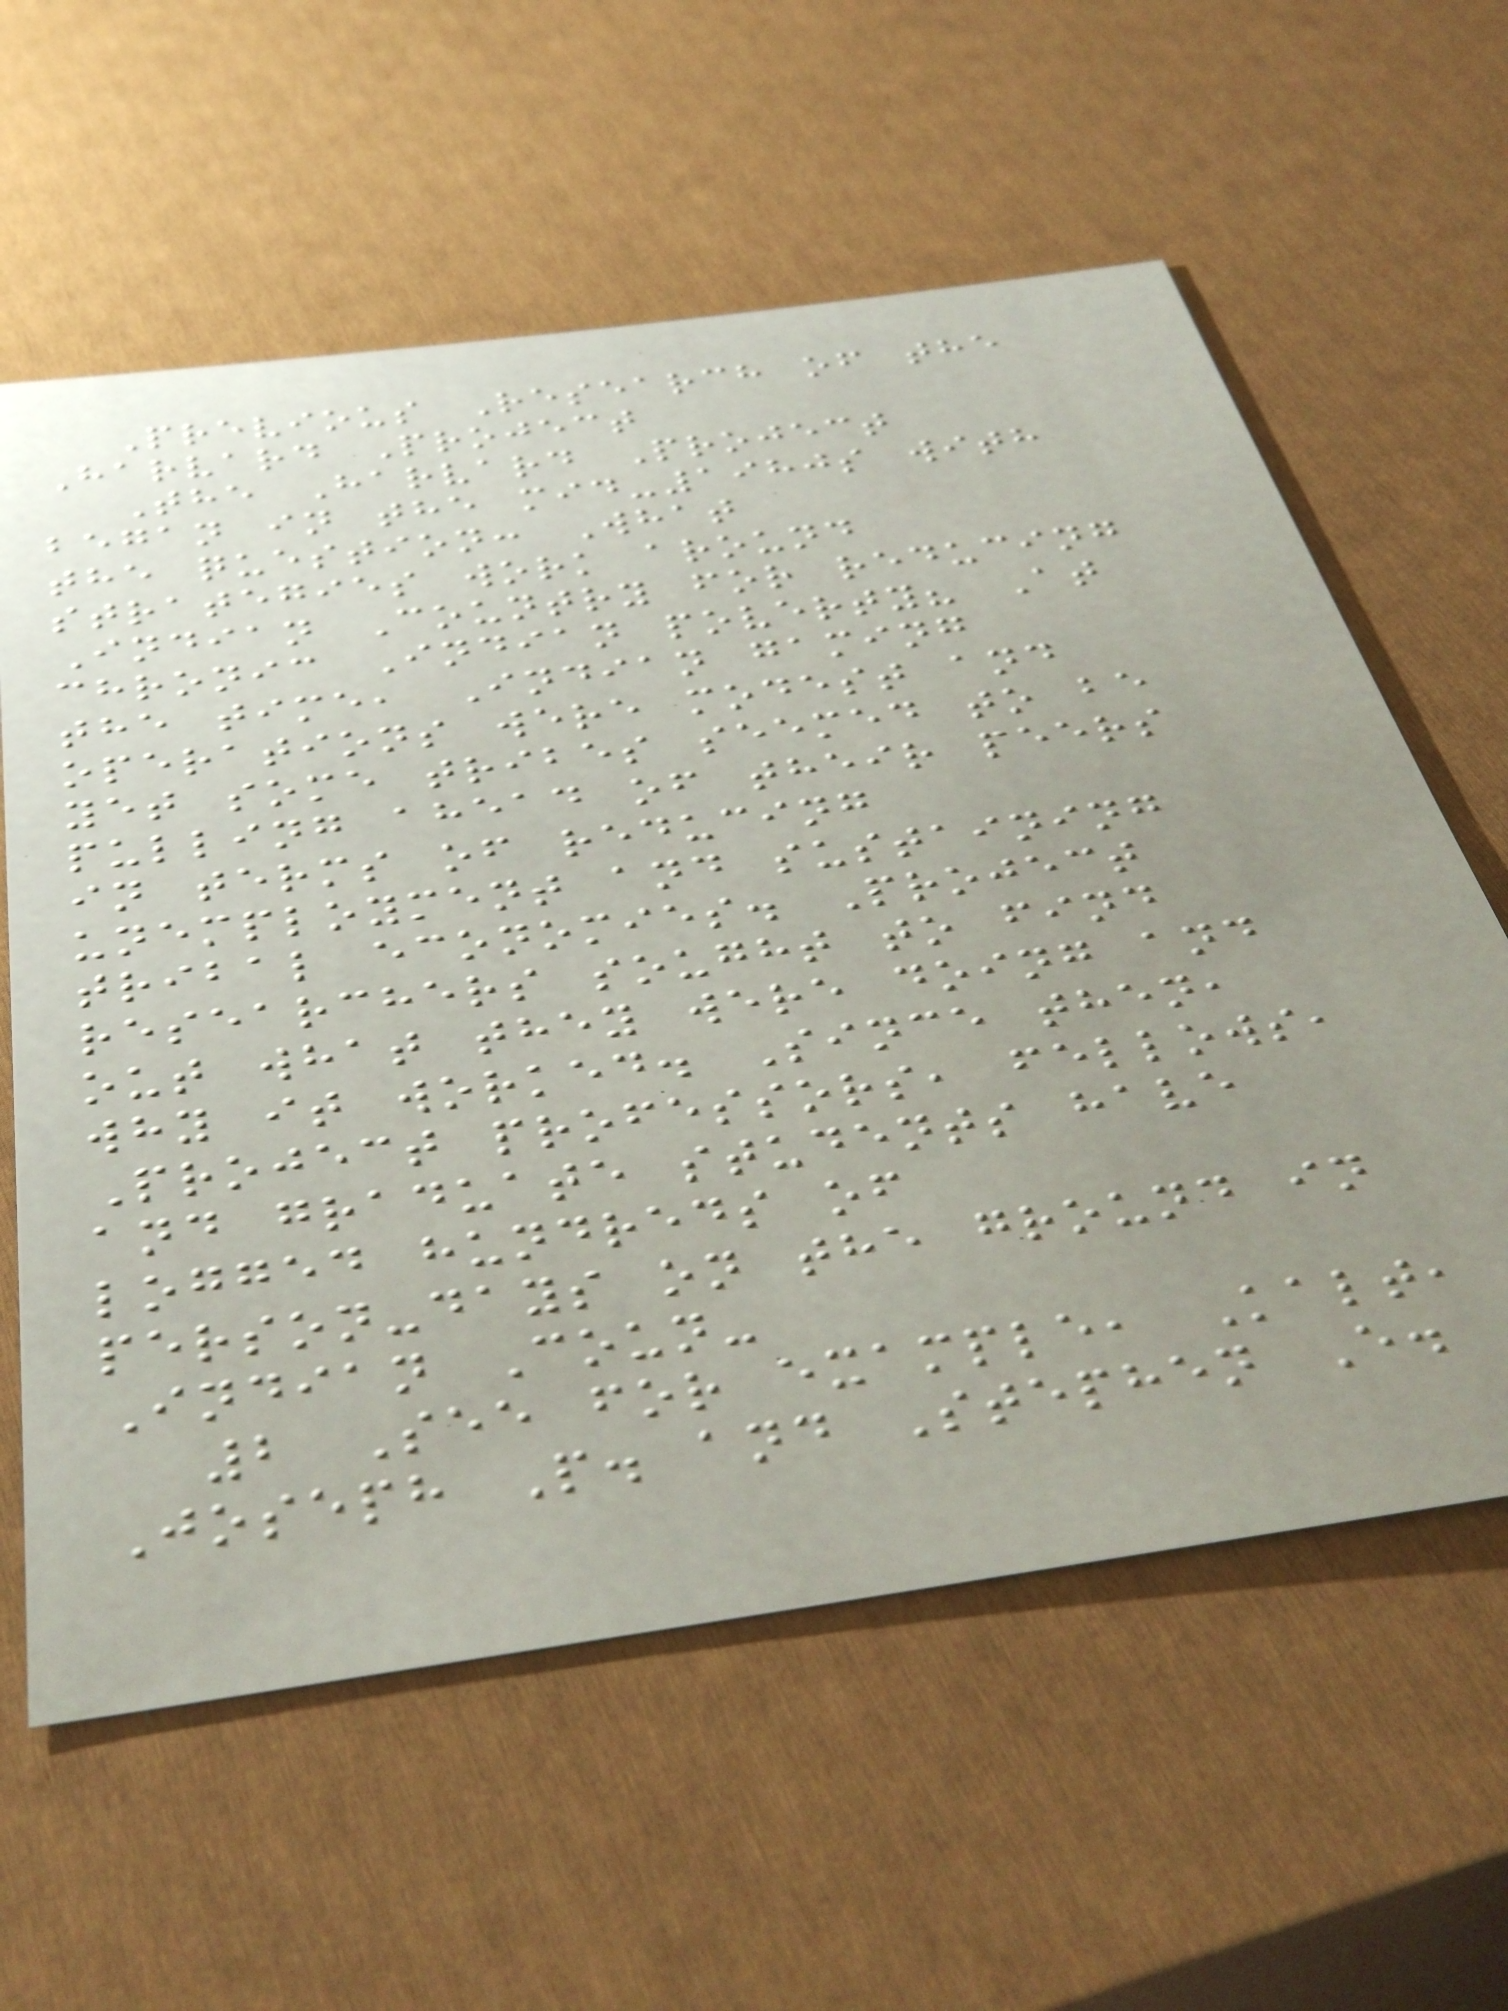Previous Research of the
Harvard Project
The Harvard Project
began in the mid-1980s with
the question: What
strategies work around
Indian Country for reducing
chronic Indian poverty? At
the time, Indian gaming
operations were modest and
yet some tribes seemed to be
pulling ahead of their peers
in terms of reducing
unemployment and sustaining
tribal economies. Project
researchers sought to find
out what they were doing and
why it worked. Since then,
Project professors, fellows,
and graduate students have
logged hundreds of
person-days on the ground in
Indian Coun-
2 See for example, Kalt,
Joseph P. and Stephen E.
